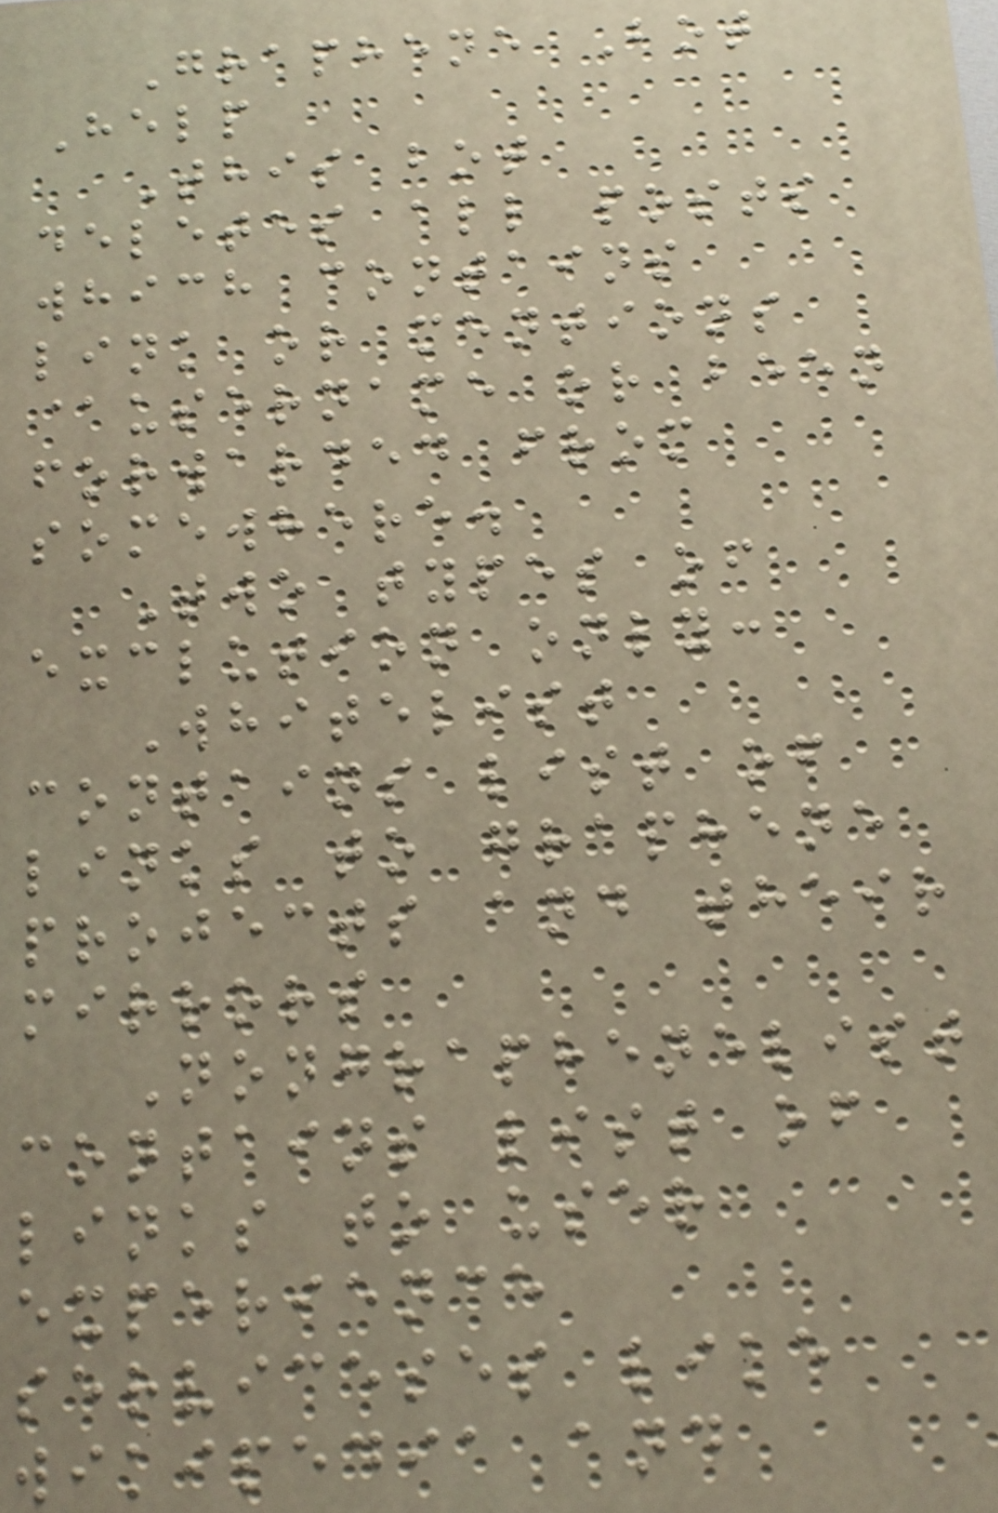Graphene Bot
Help
This bot
deletes all posts
which contains
link or mentions
@username or been
forwarded from
somewhere.
Two types of
exclution only:
Whitelist
contains list of
links to graphene
projects and their
mirrors
Nongraphenelist
contains list of
links to user
experience
serviceses like
wikipedia and
